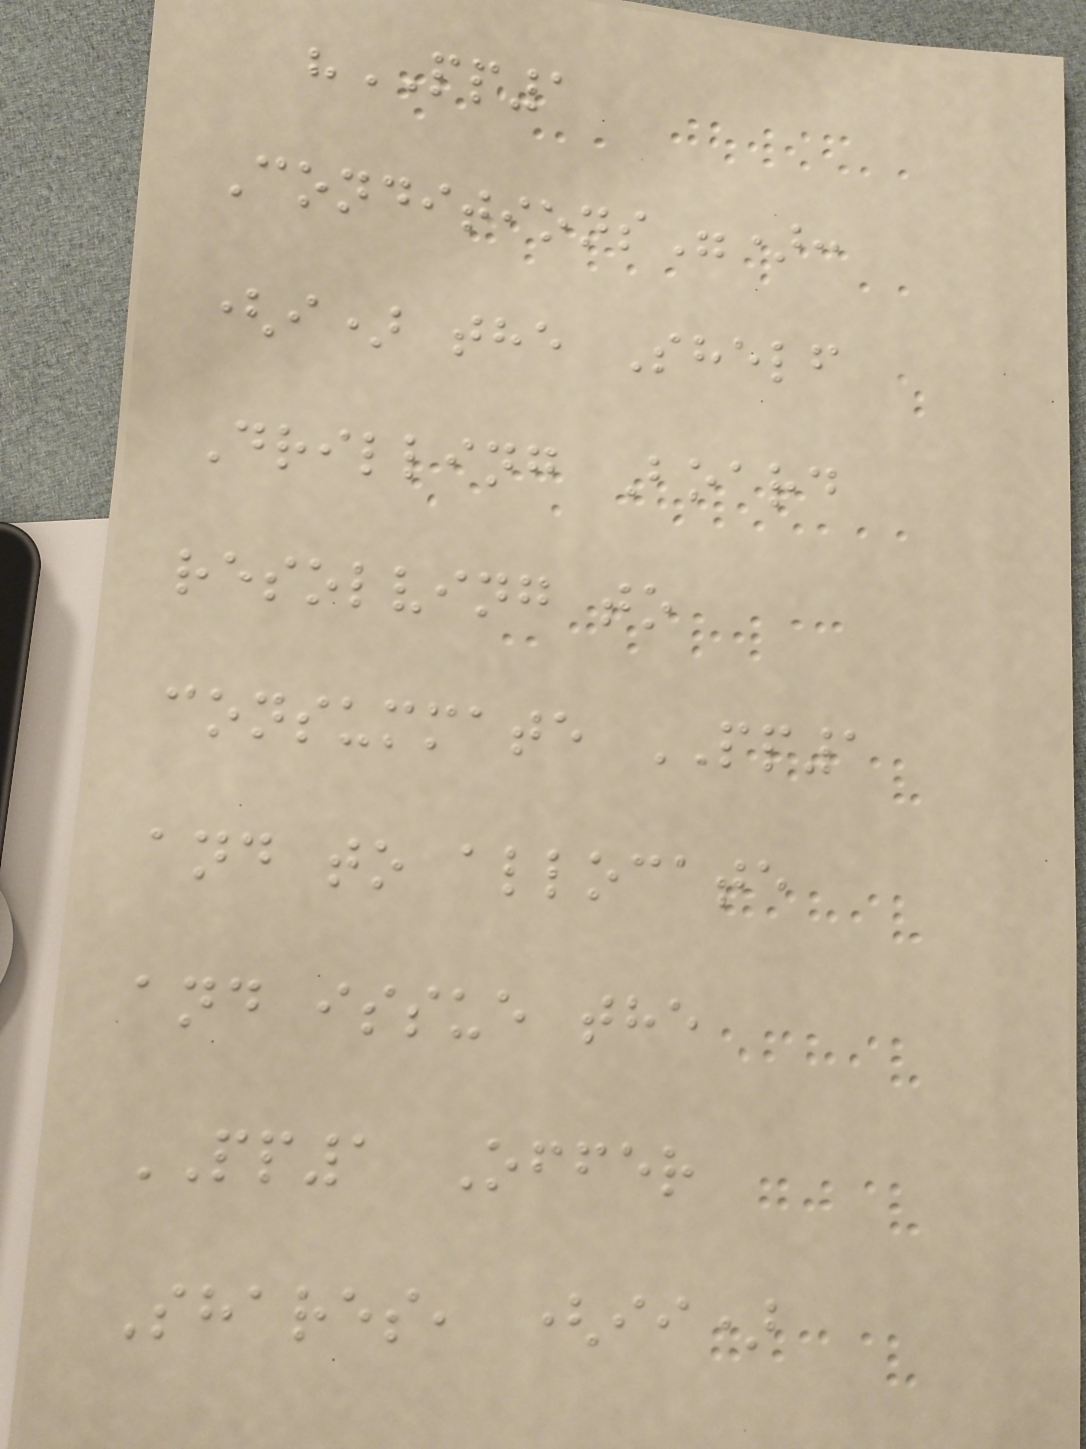"PP1
Conditions"):
(i) the Shelf
Drilling Board
resolving to
consummate PP1
and to allocate
and issue the
PP1 Offer
Shares, (ii)
